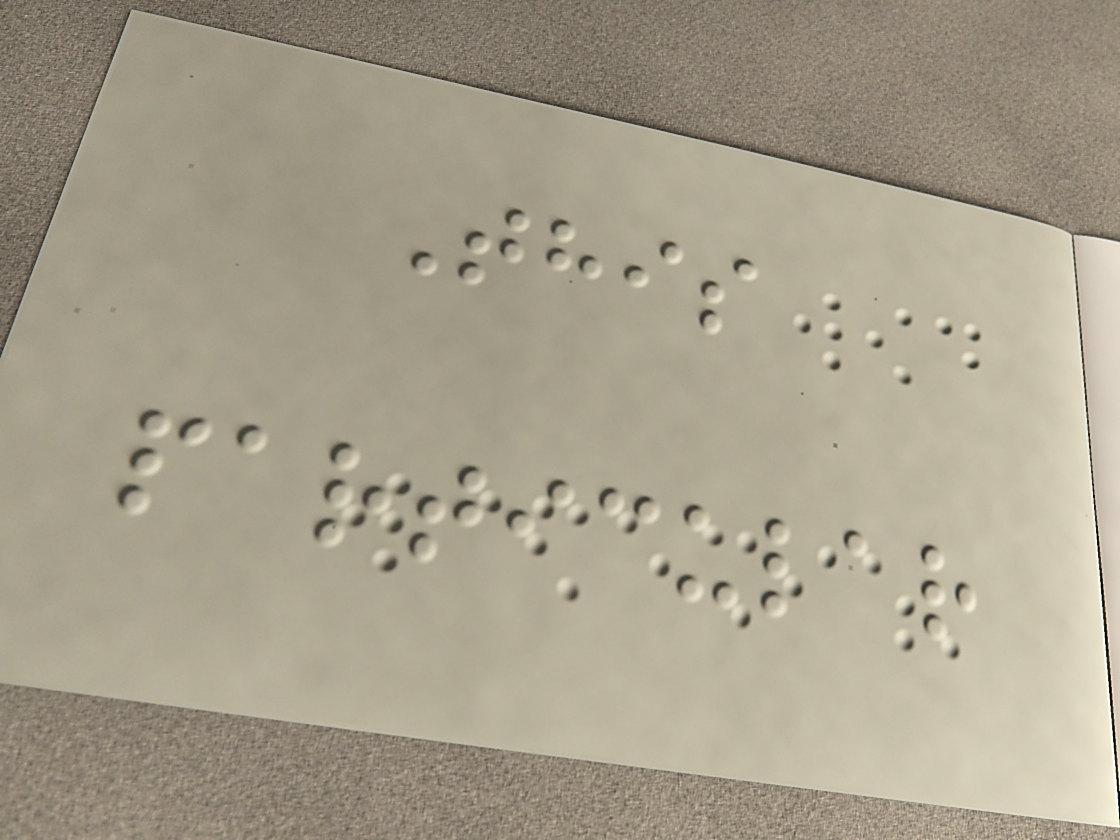This
particular
